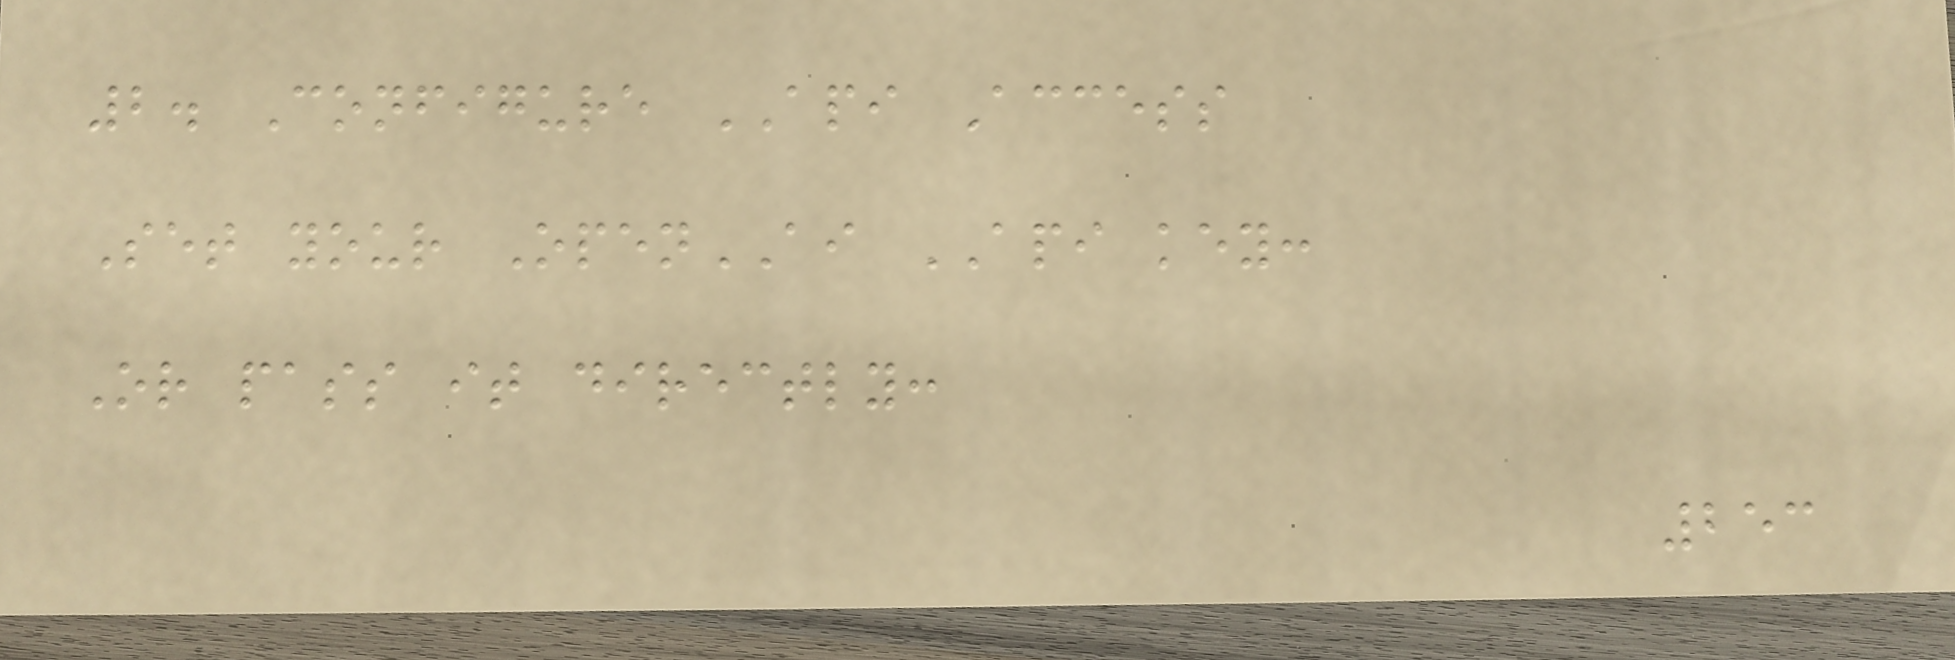2. Configure API Access
Set your OpenAI API key:
Or pass it directly:
253
